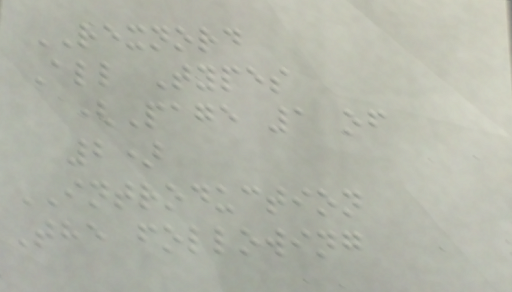REXNORD
All Types
(Page 1 of
2)
INTRODUCTION
The following
